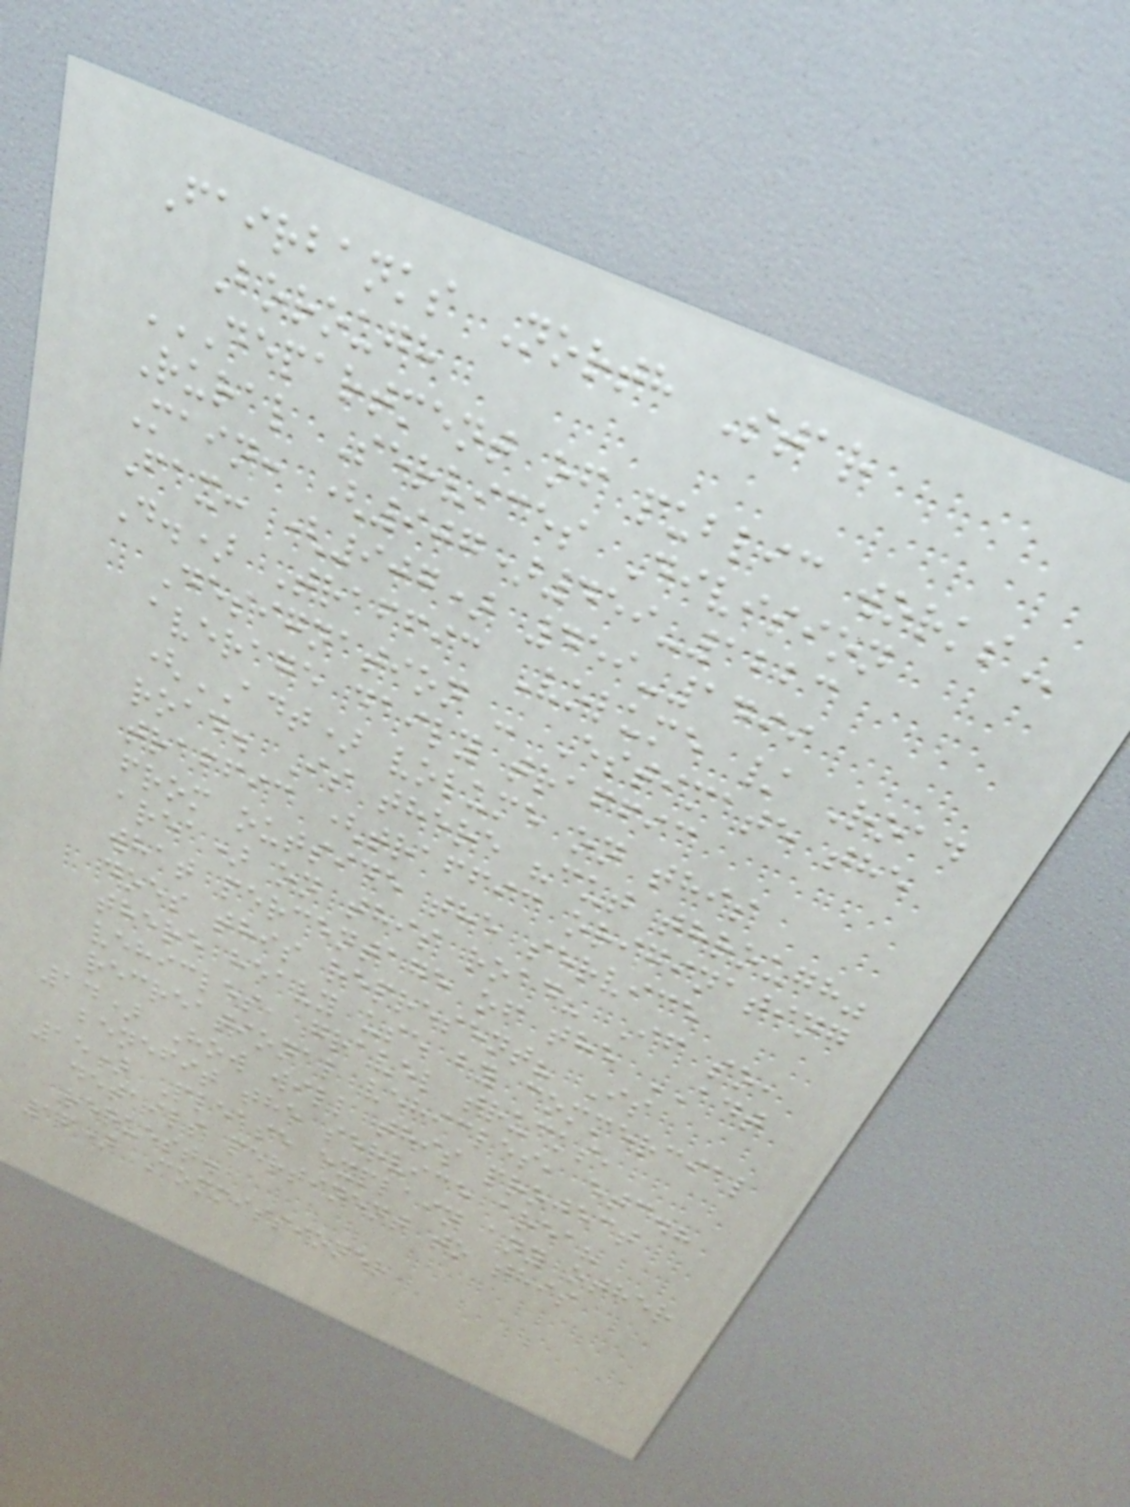Fairbanks North Star
Borough
DEPARTMENT OF PUBLIC WORKS
Rural Services Division
Main: (907)459-1223
Fax: (907) 459-1499
D.) Traffic Volume / Road
Designation - Estimate the
average daily traffic
(ADT) volume on this
road. Is there "cut through"
traffic (traffic originating
from outside the service
area) on this road? If so,
what percentage of the ADT
does this represent? Is
there heavy use by commercial
vehicles, gravel trucks,
recreational vehicles, etc.?
14) How will this project
benefit the service area?
15) Please explain any other
details pertinent to this
request.
16) Commissioner
